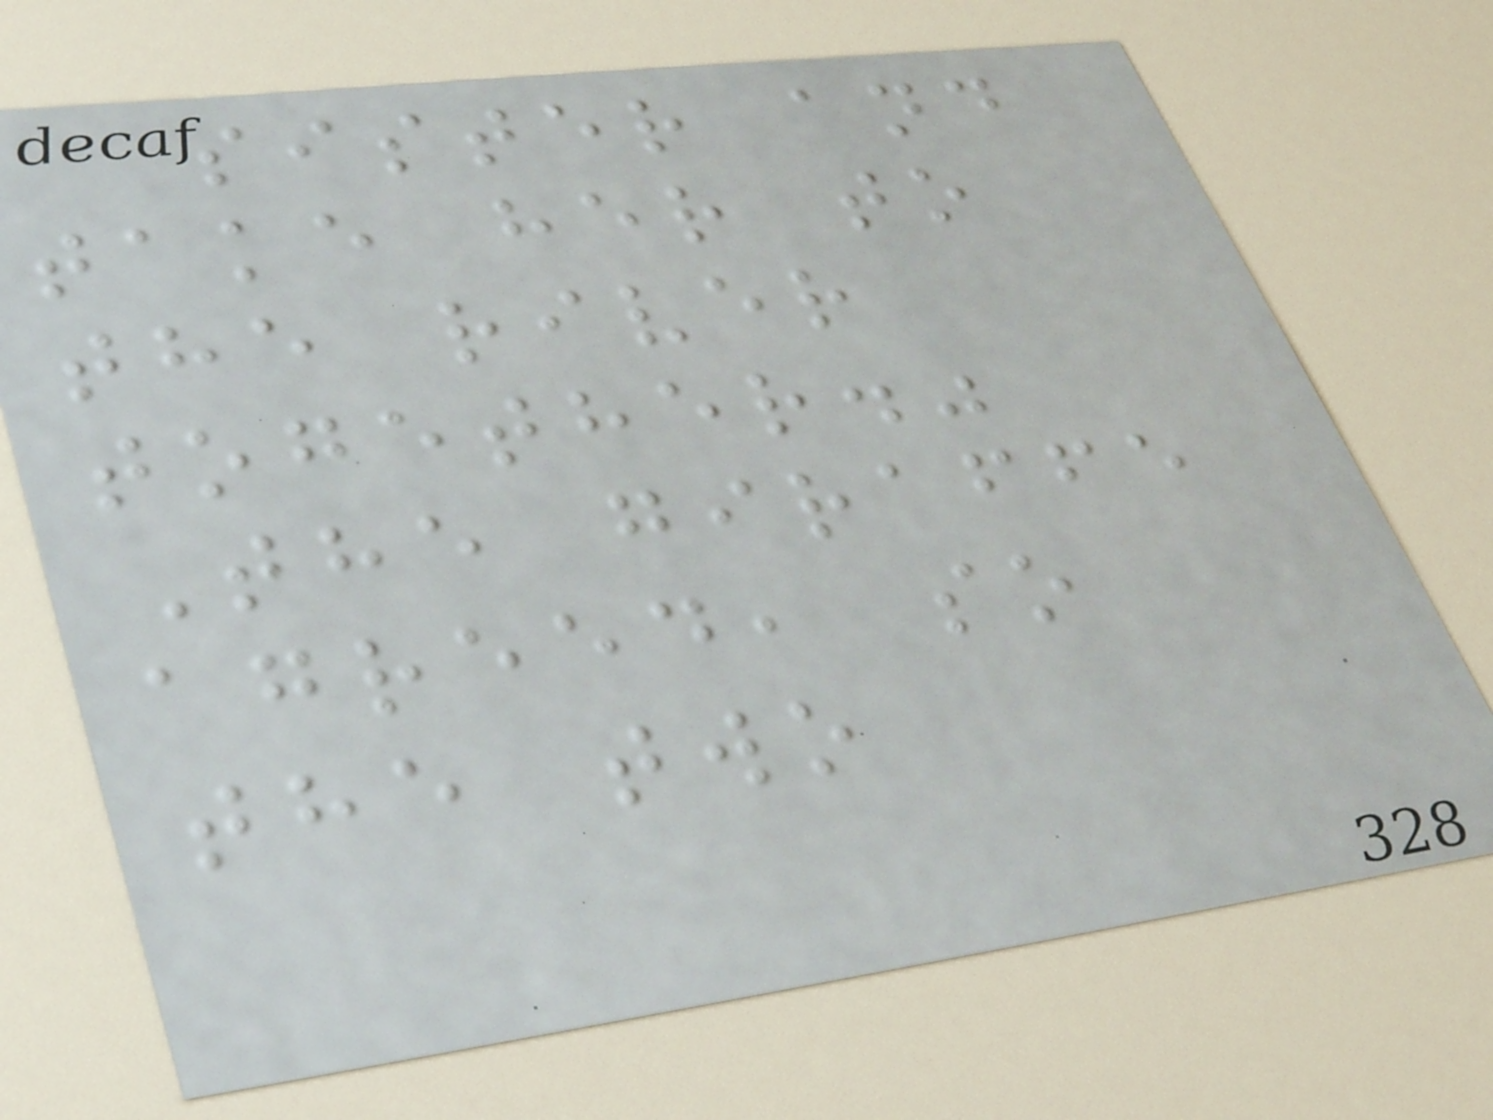sister and
take her to
the river
together."
The giraffe
agreed, so
the two
